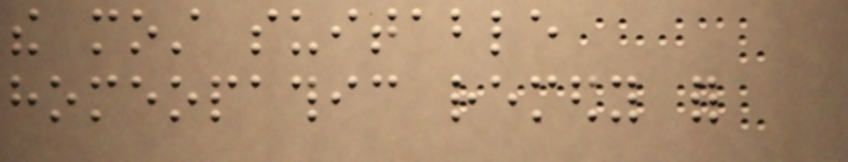the most suitable
homeopathic remedy for
